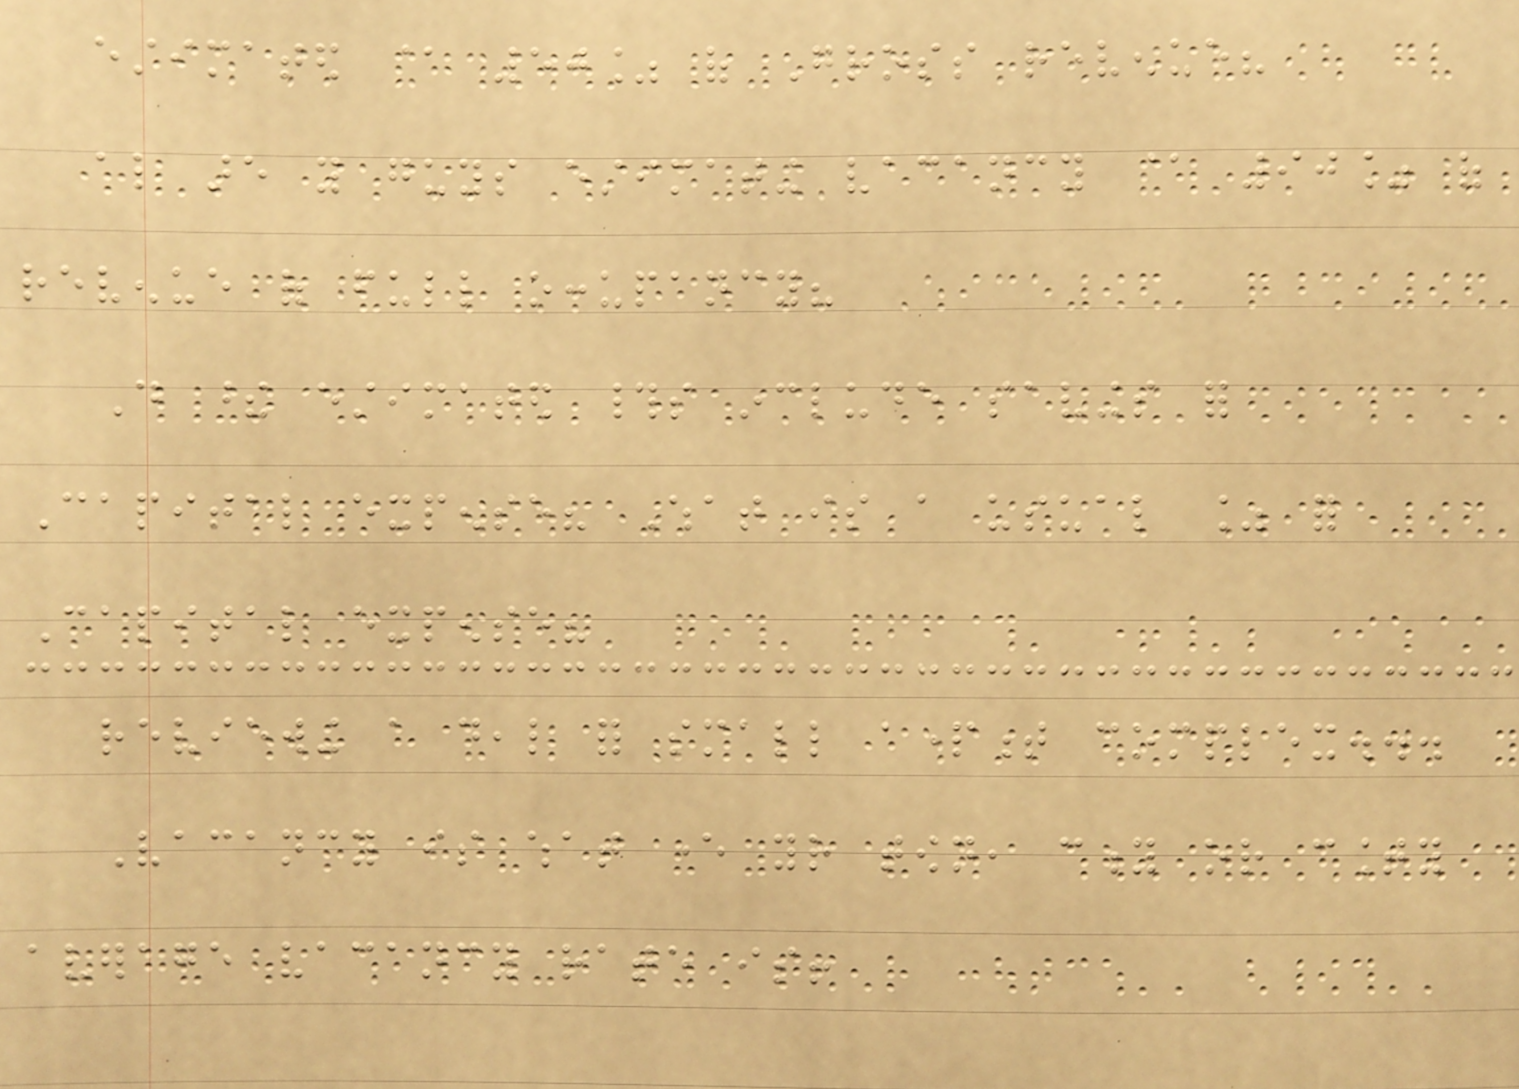estimated @ 50% of Gross revenue?
also are you guys estimating vacancy @ 90% of
revenue of full occupancy?
Do these estimated #s include savings for
Capital expense? What is a usual % for
Capital expense?
reviewing a deal for small apartment complex...
Vacancy is what ever your town, city or county
average vacancy rate is!
